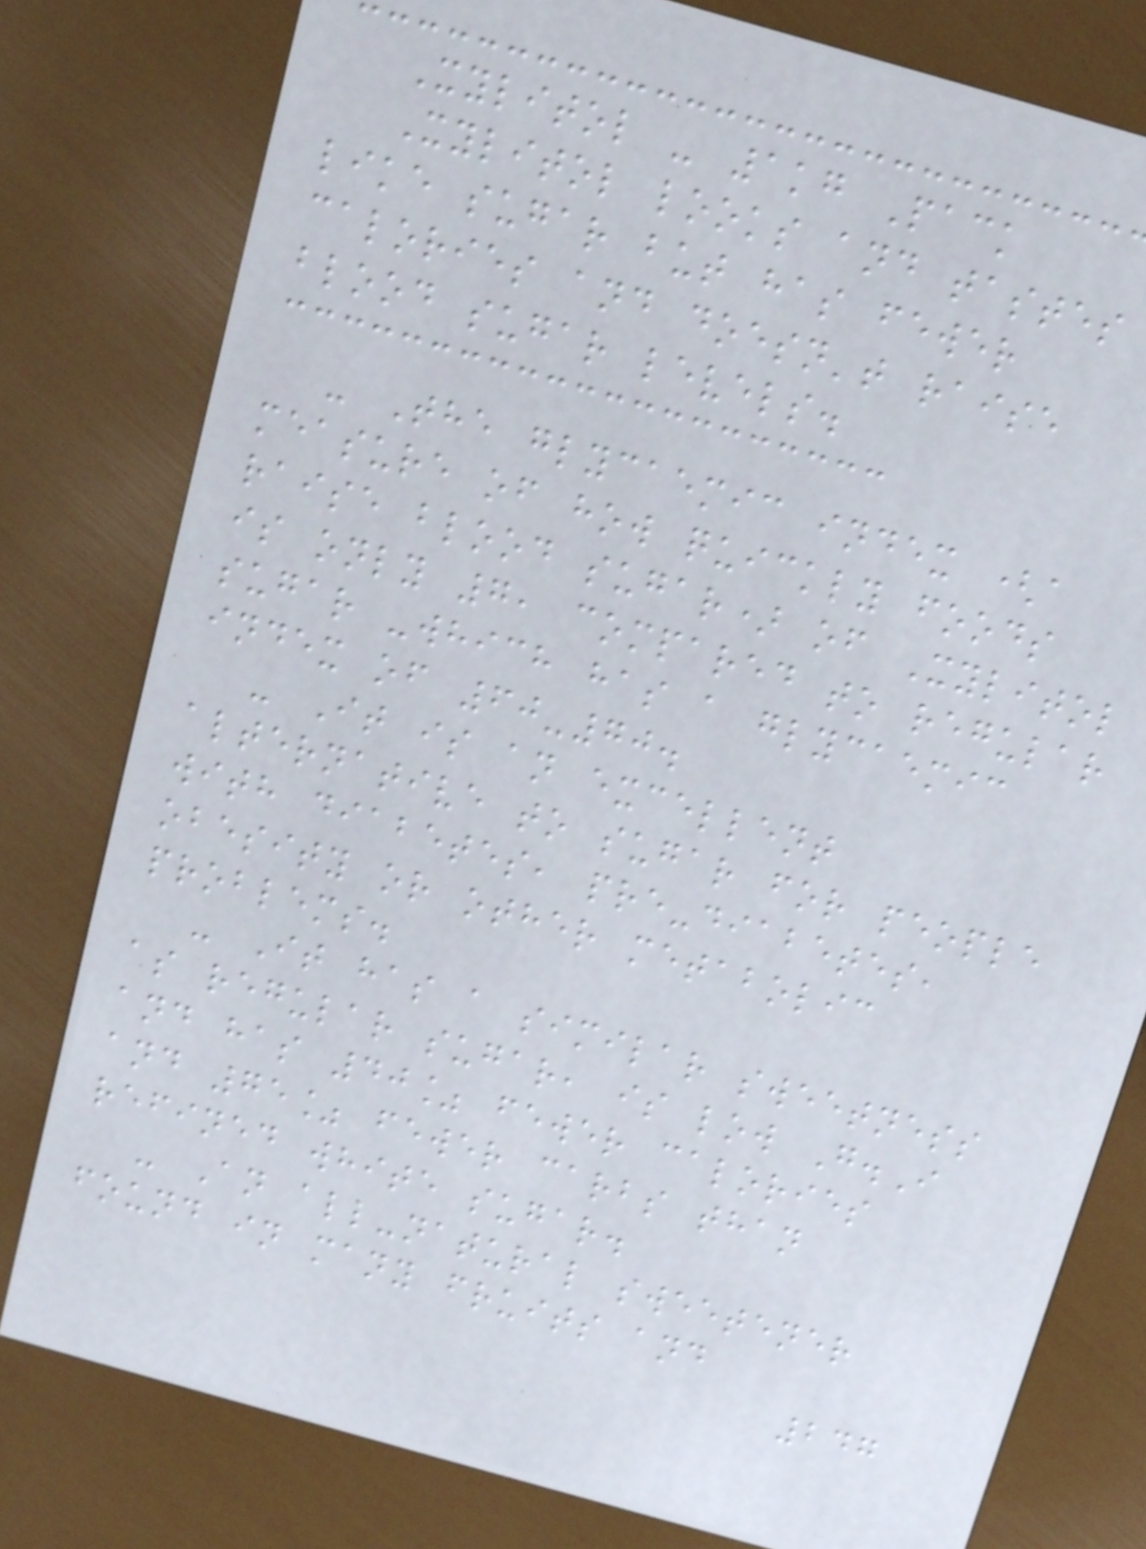Xylitol - 1kg Pack
Xylitol looks and tastes
like sugar but has fewer
calories and doesn't raise
blood sugar levels.
- The glycaemic index (a
measure of how quickly foods
raise blood sugar) of Xylitol
is only 7, compared to regular
sugar -which has a glycaemic
index of 60-70.
- It is an excellent
alternative to sugar for people
with diabetes, pre-diabetes,
obesity or other metabolic
problems.
- It has a similar sweetness
as regular sugar, is low G.I
and has 40% fewer calories
and 75% fewer carbs than
refined white sugar.
- An all-natural sweetener
found in many fruits and
247
